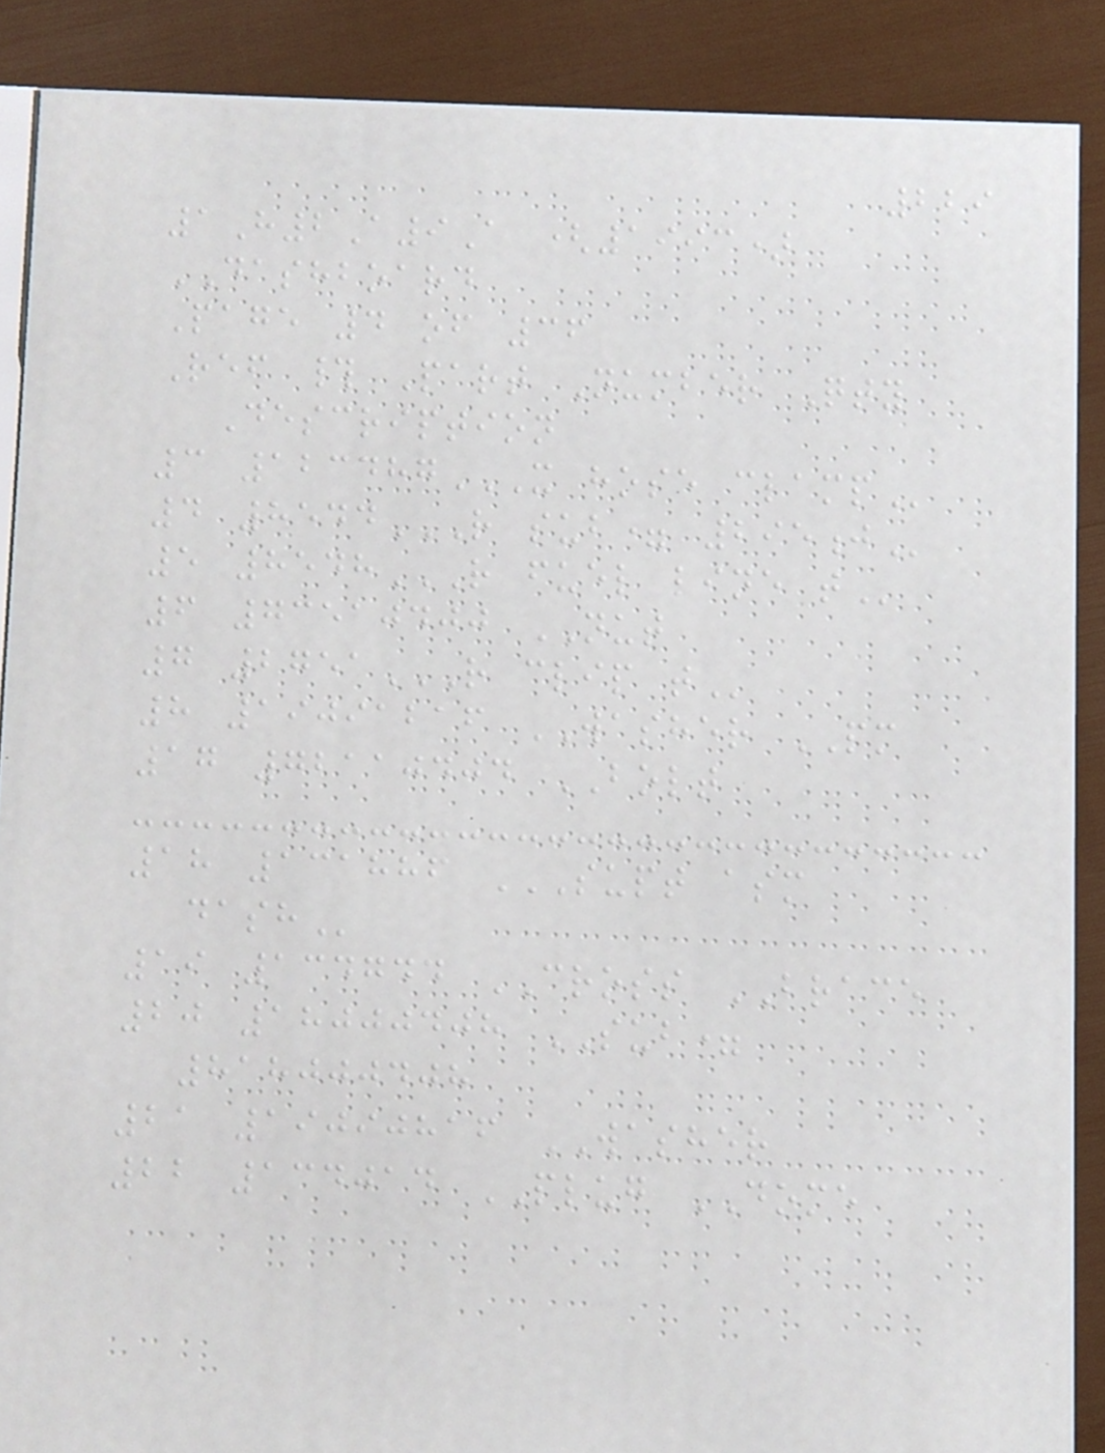229
1H2A9A (1993)
DASHBOARD
Page 4 of 36
Ref # Part Number Qty
Description
3 123487X HOSE CLAMP
4 8544R SUB= 295J
5 8548R FUEL LINE T
6 73510400 NUT
7 2751R CLIP T
8 19091216 WASHER PM
17 72110404 BOLT
18 131886 SUPT ASM
DASH
19 134744 CROSS BRACE
20 18000408 SUB=
818000408
21 19090816 WASHER
22 134014 PLUG DOME
